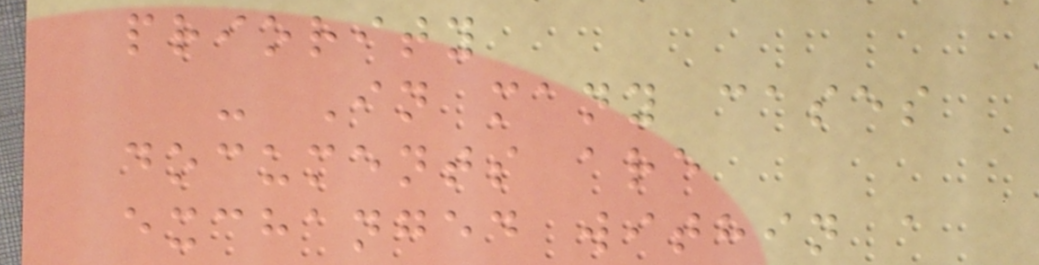priority
- In many cases
documents are
exchanged within a
